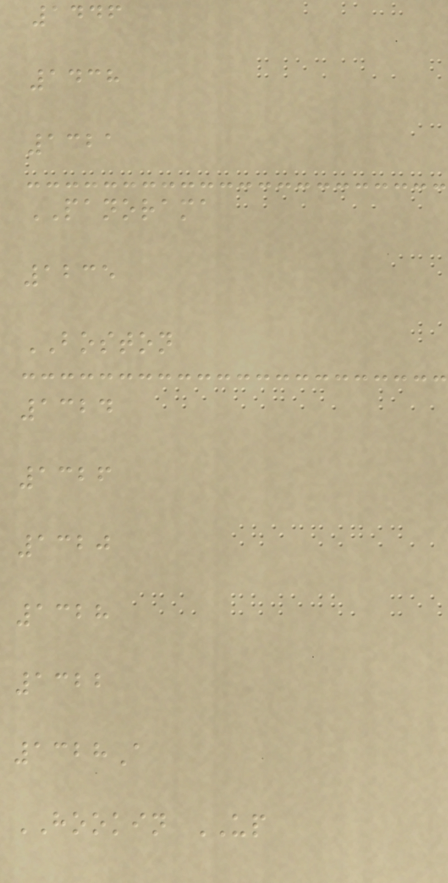1446
1438
1321
PANORAMA
1235
BOSTON
1324
1326
1320
1328
1322
1328A
HOOKIN UP
